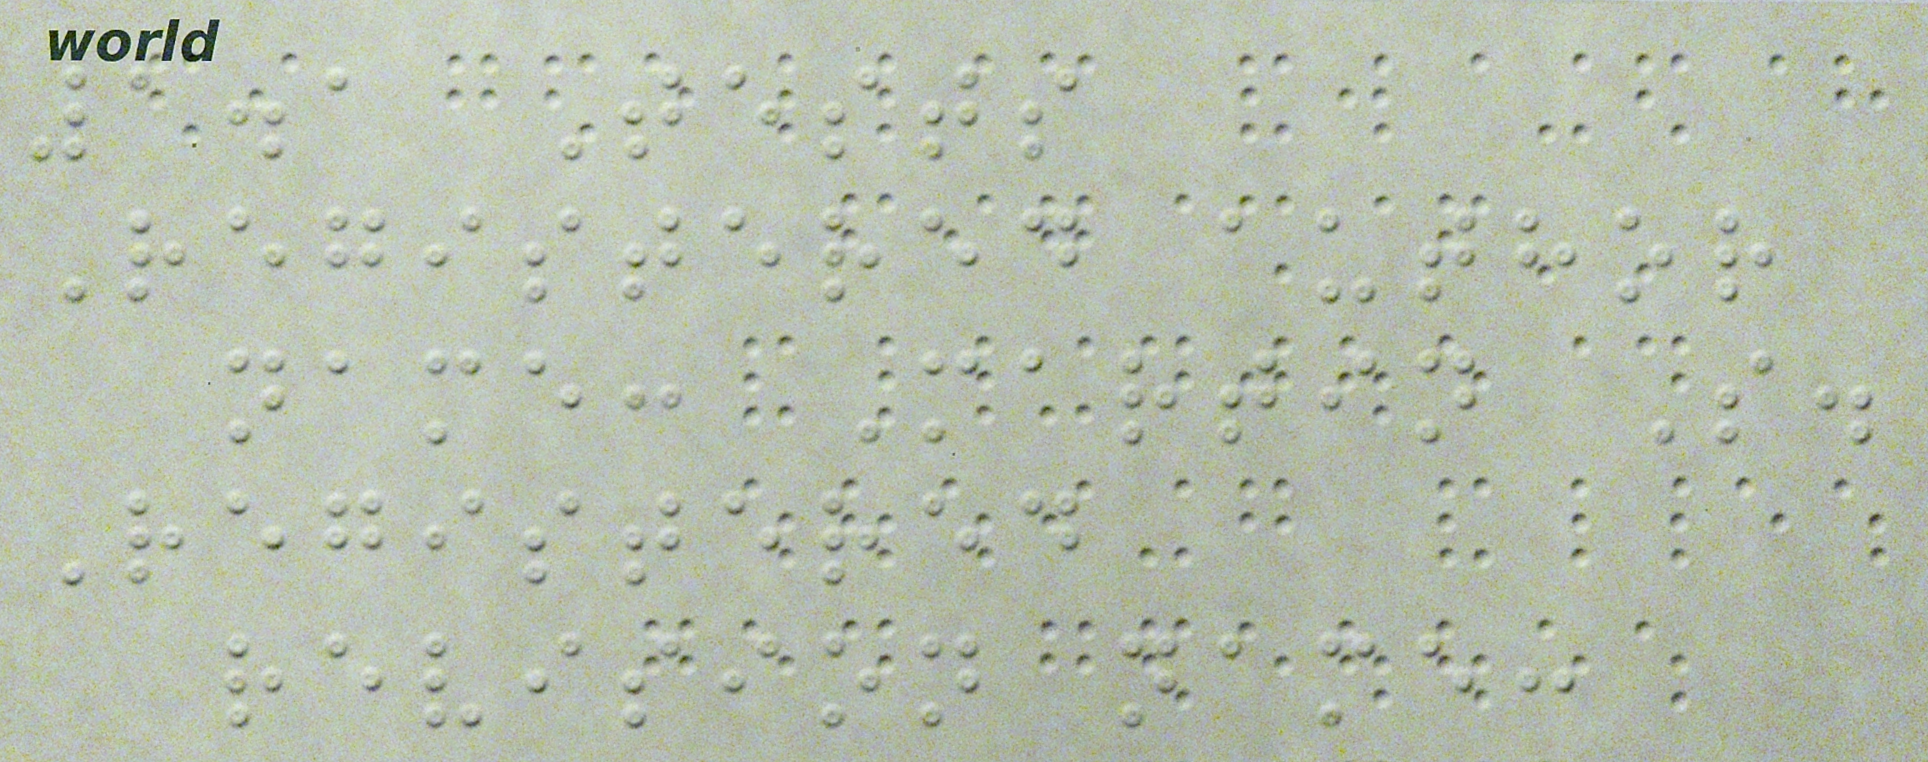1.1 Tests
Registered author
name: Martin S.
Registered
revision name:
